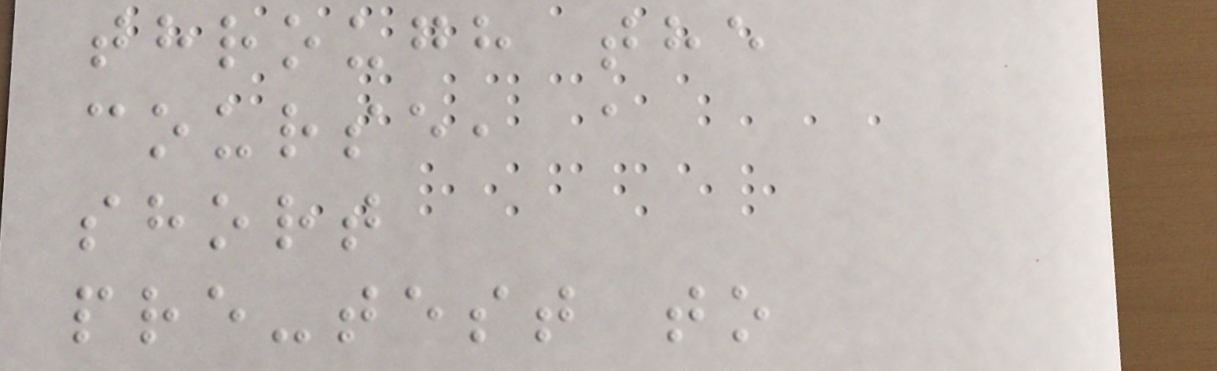through the
course, a
short
pre-test to
